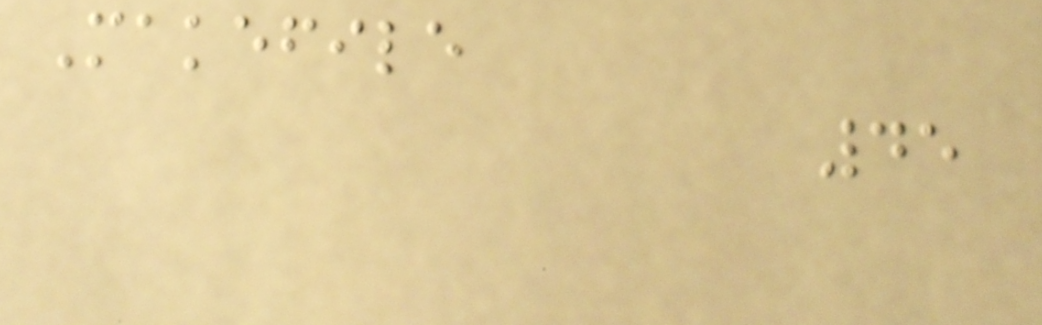Makefile
45
